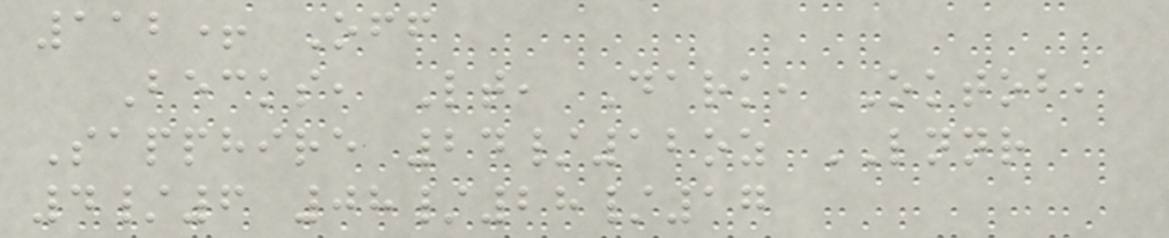112+ Off
Becks, Lt, Dark, Oktob,
Sapphire 24/12oz LNNR
4/6 08/28/17
